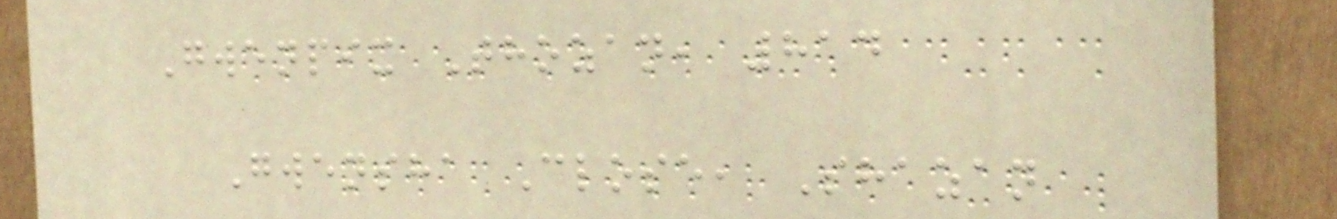Gwenpix Thozan, 814
Gwensha Close, Shazan
